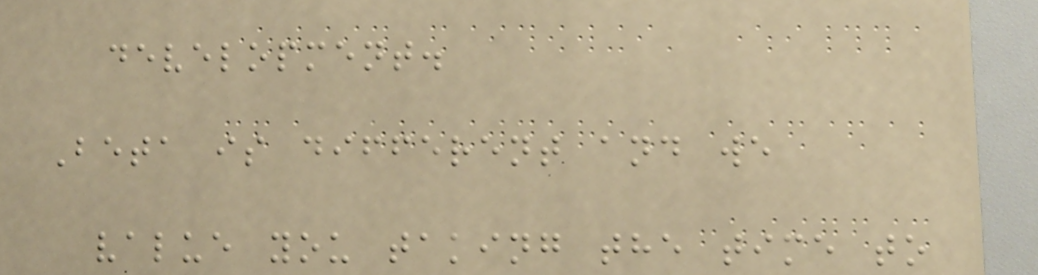development.
Beta is different and we
value you taking the time to
